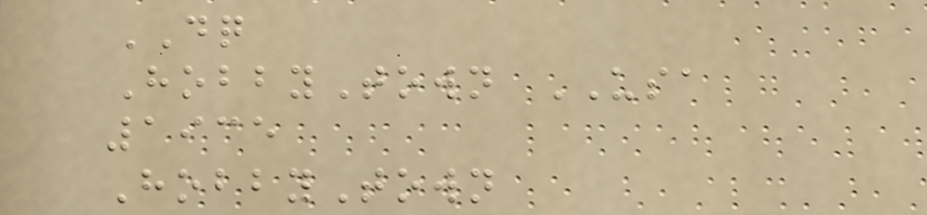DQ
HobbyTown USA
1935
HobbyTown
